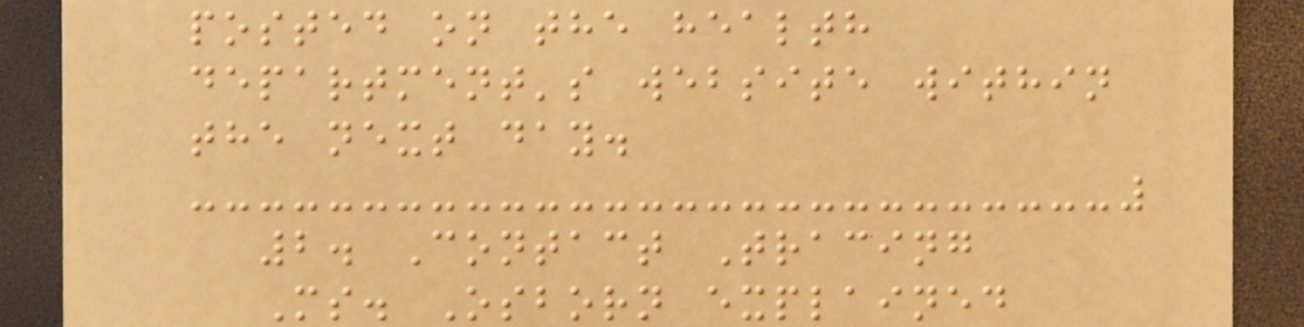posted on the health
department's website within
the next day.
2. Contact Tracing
Ms. Osborn explained
